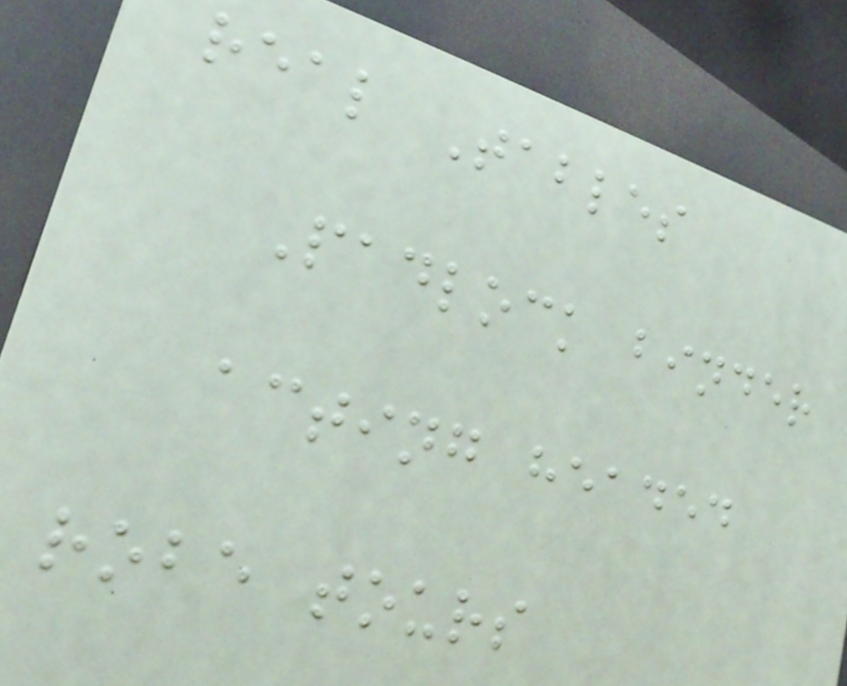real Tables
Padlock binder
acting headed
robe tours
